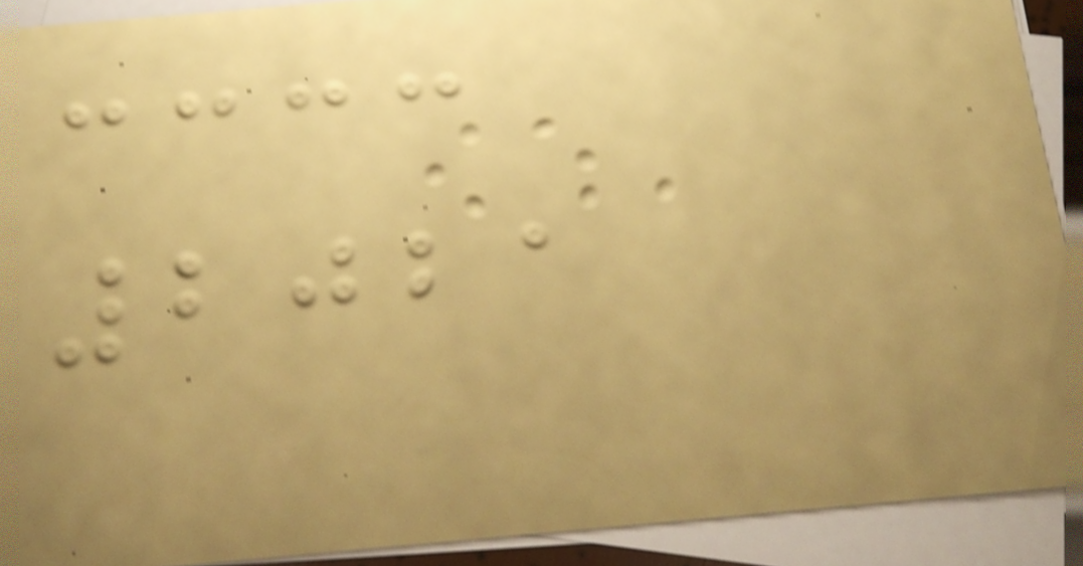2021
